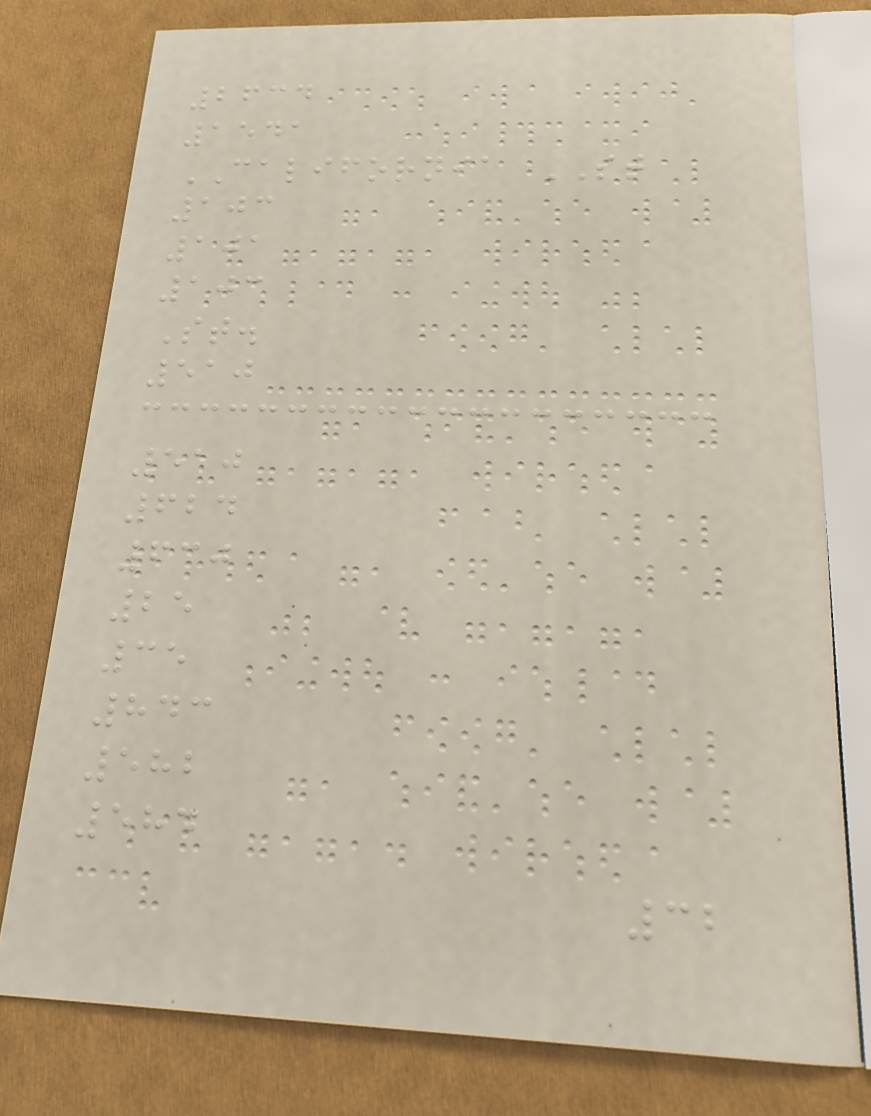2634
1541
CALIFORNIA ST
103
101
103
St.
510
510
624
630
25
35
843
582
584
32
